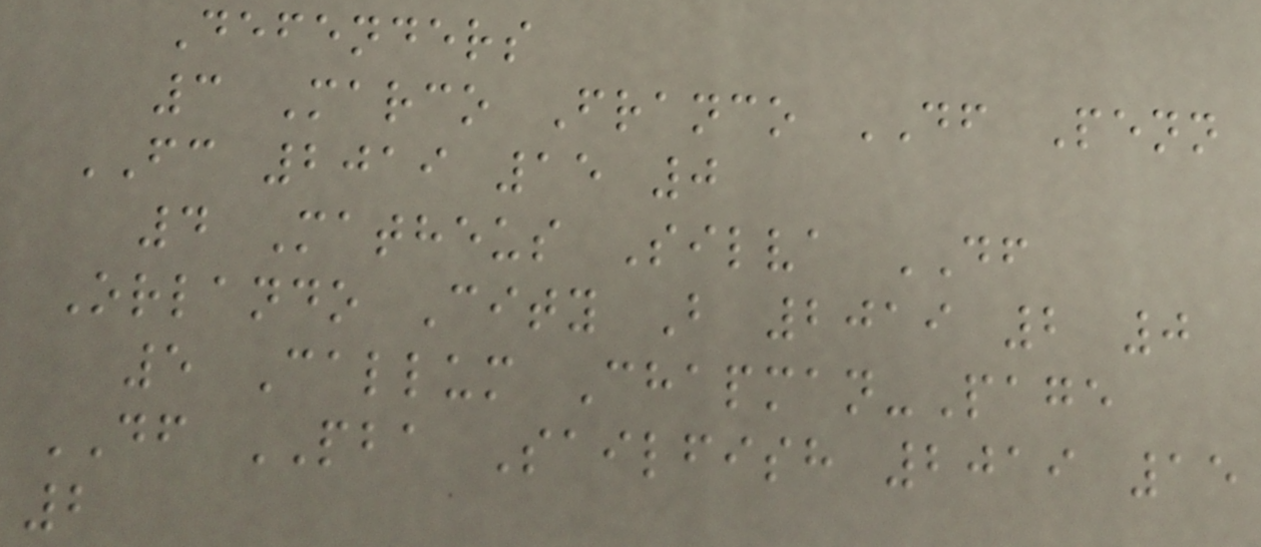Defenders
3 Marco Franco DF Penn
FC 2019 15 0
4 Matheus Silva DF
Orlando City B 2019 2 0
5 Callum Chapman-Page
DF PBA Sailfish 2019 15
2
